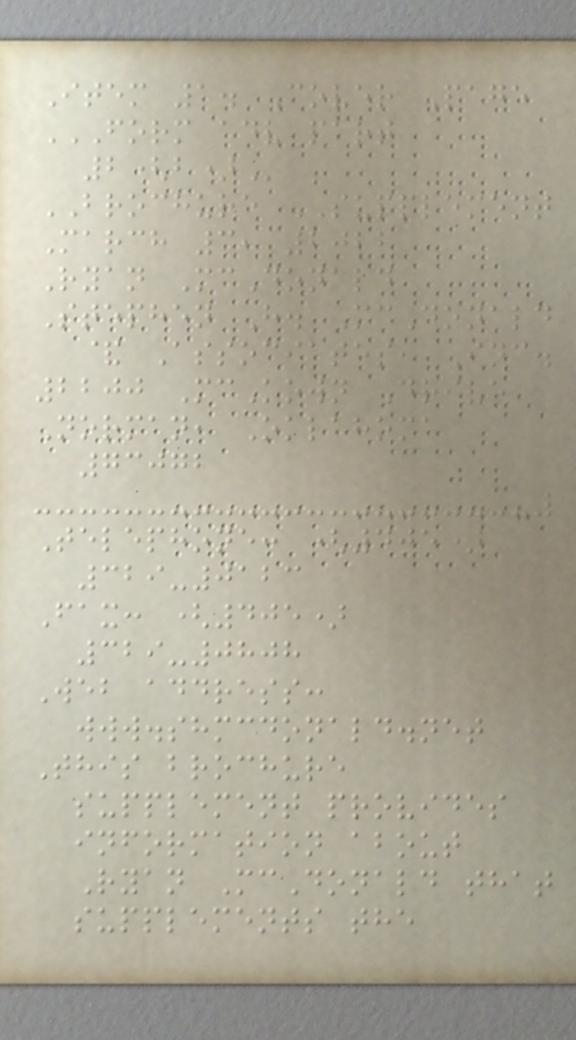Item 1. Cover Page
FORM ADV PART
2(B)
BROCHURE SUPPLEMENT
March 3, 2022
Ryan McDonald
Stephen H. McDonald
& Associates, Inc.
2200 McKown Drive
Norman, Oklahoma
73072
Telephone: (405)
329-0123
Fax: (405)
329-0808
Web address:
www.shmcdonald.net
This brochure
supplement provides
information about
Ryan McDonald that
supplements the
